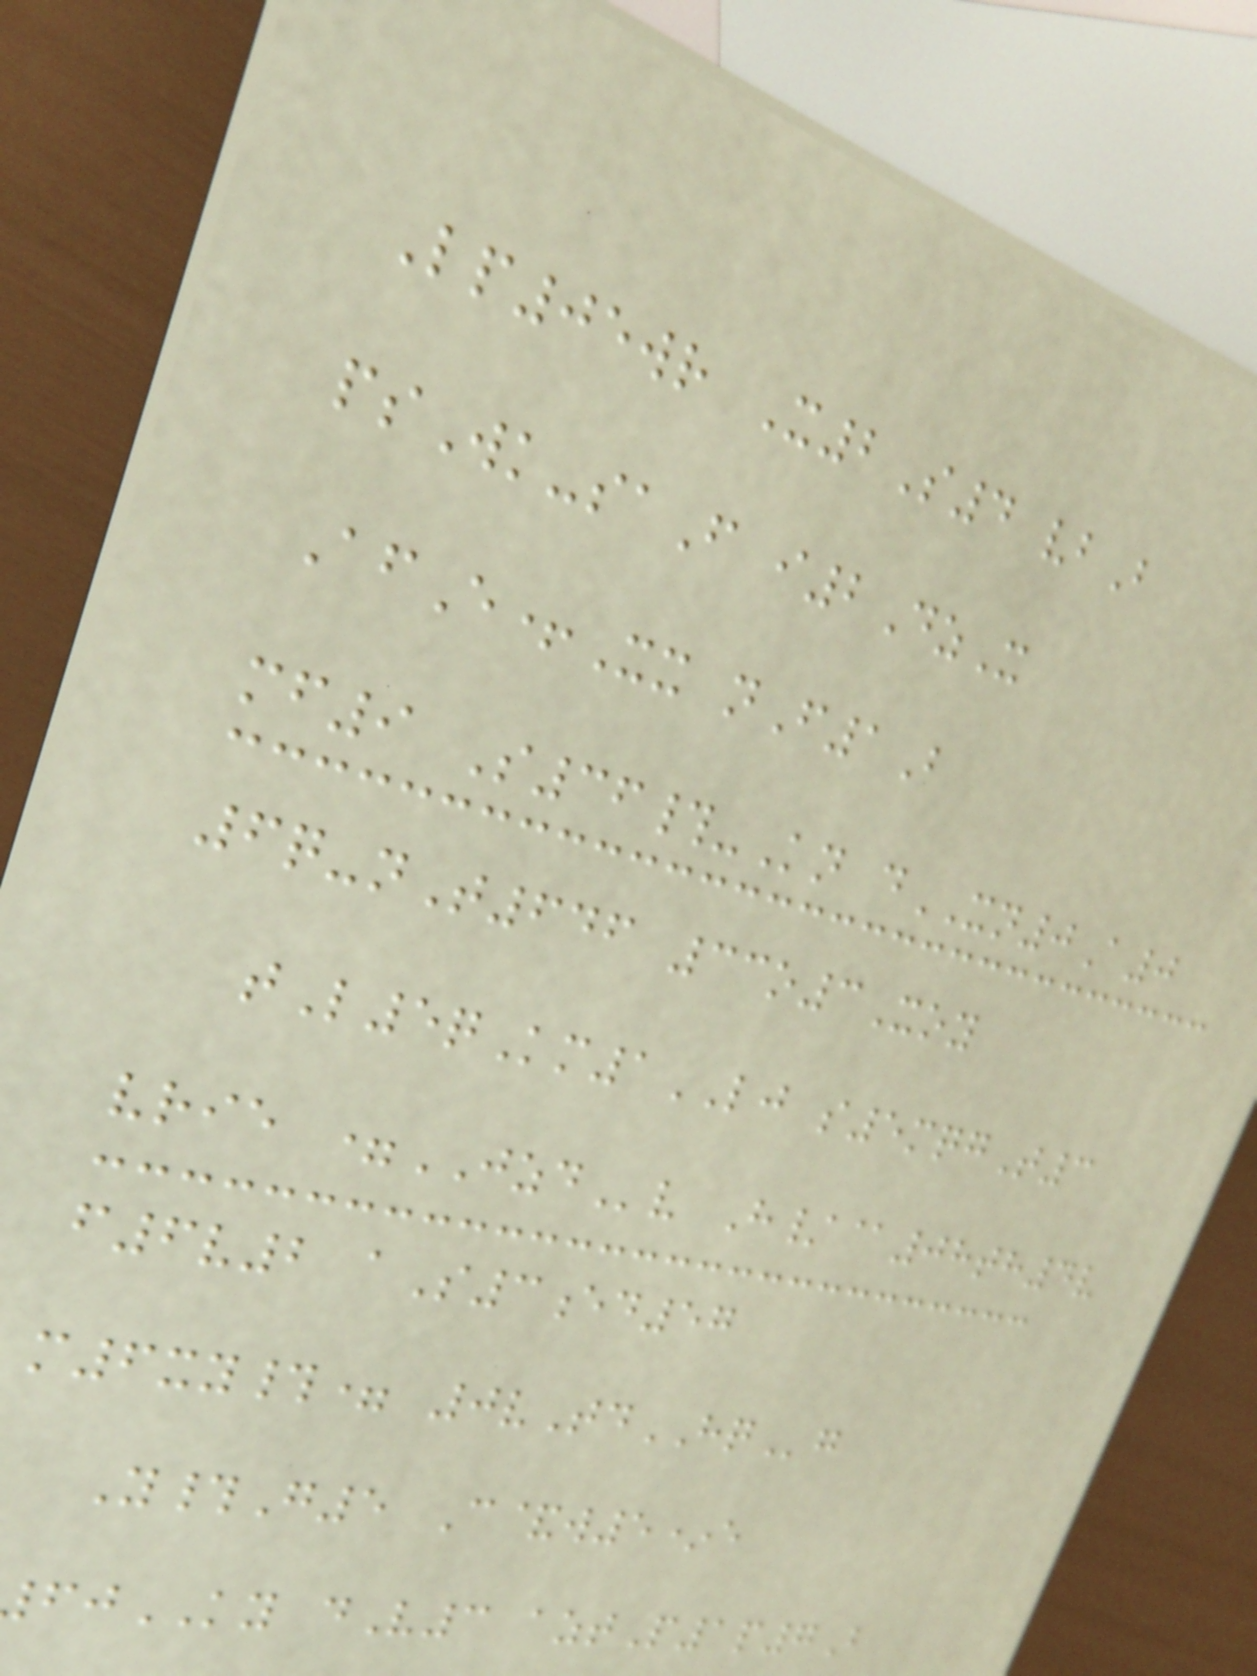Lp05wr X2S4 vbB
psWk-saF i2DzX
AfE+Xx nF1B
mf9 S36#-Kn dXN0A0
6q-nT646 33o3Xoy
tL5qKm1LJ s5mqgT3
vrie =JZDv H/@08th4v
f6v2 aS3ed57
m6xy#= 0vTdHQg
Y#G5 C&w5*e
KY dV3 aztP1p7B
